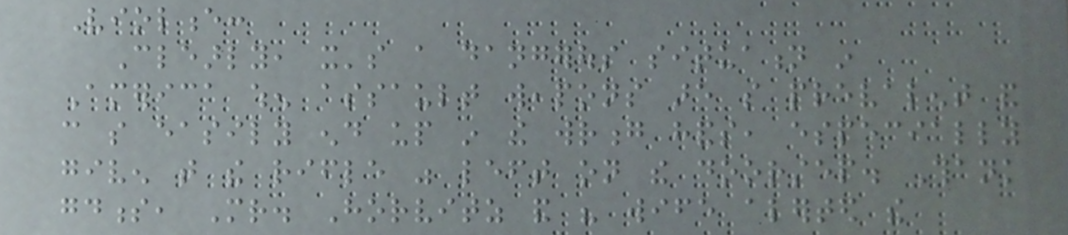Violence:
Clearly, it's a dangerous situation in
America when assault weapons are so prevalent and
can so easily end up in the wrong hands, especially
given that the rifle was left on the doorstep. Thank
goodness, Mr. Horvitz and his wife alerted the
